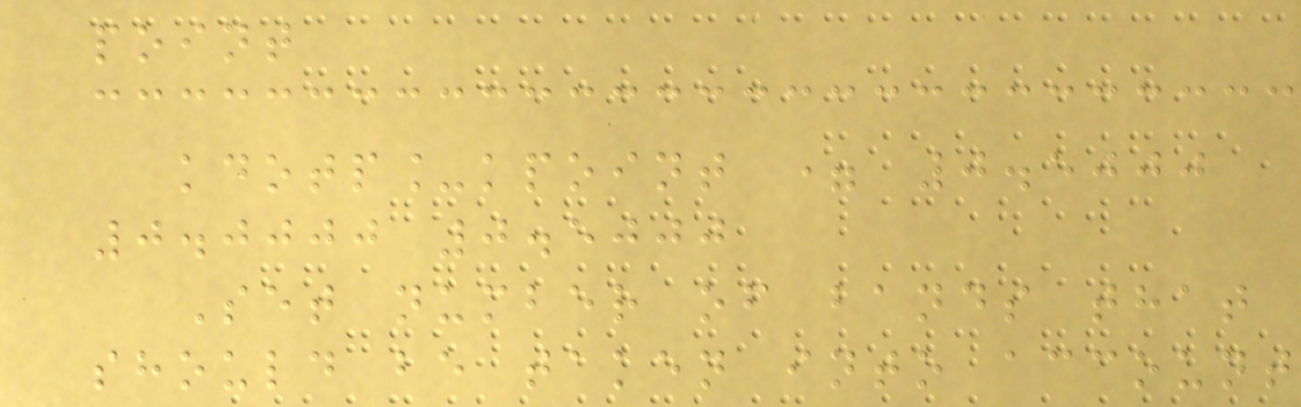point
kdotp_kpoint = 0.5000
0.0000 0.5000
Set number of bands that
should be taken into account
